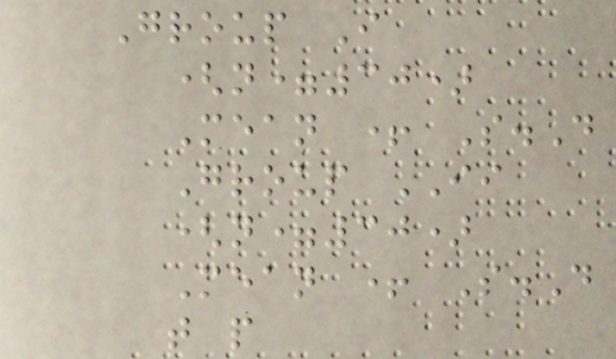Group I
(n=30)
Mean + S.D
Group II
(n=30)
Mean + S.D
t p
